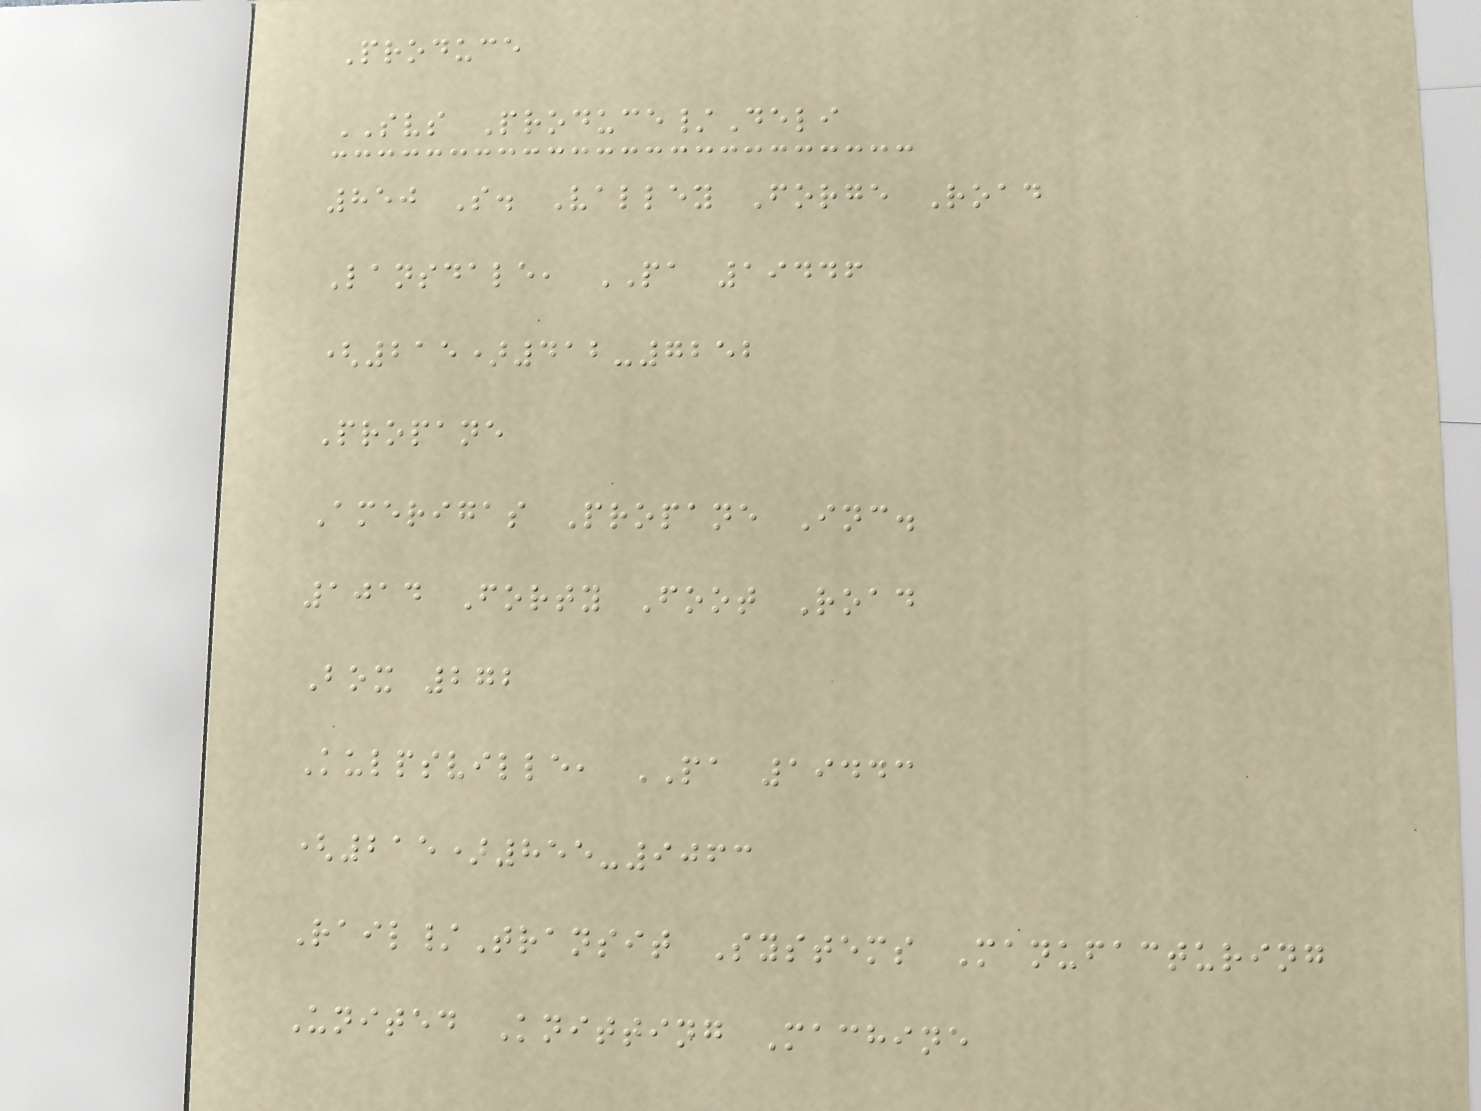Produce
SVS Produce/Deli
850 S. Valley Forge Road
Lansdale, PA 19446
(215)412-7252
Propane
Amerigas Propane Inc.
1014 Forty Foot Road
Box 272
Kulpsville, PA 19443
(215)855-9063
Rail/Transit Systems Manufacturing
United Knitting Machine
